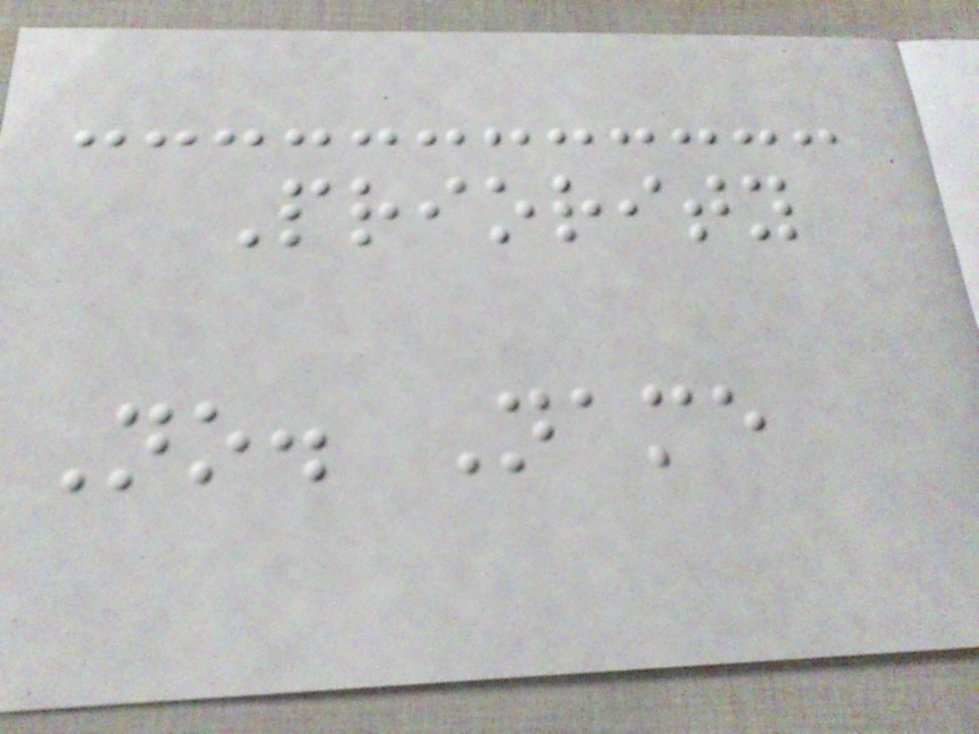Priority
No. Name
